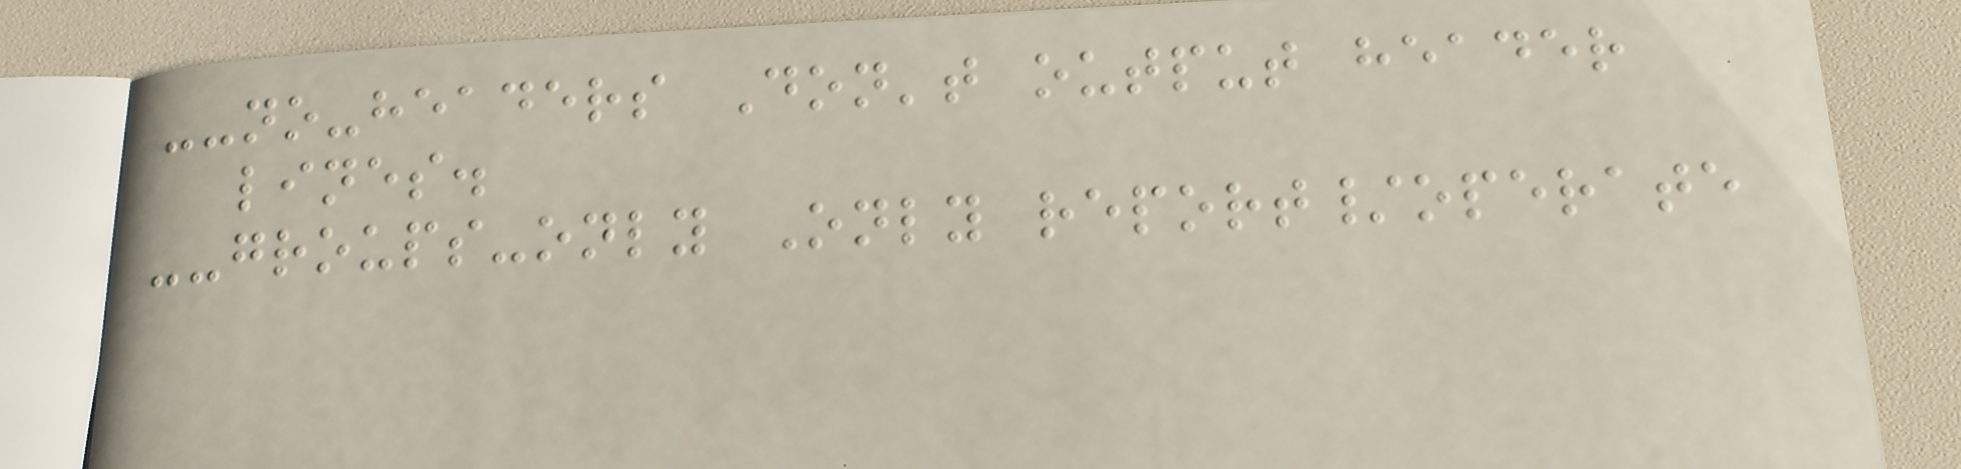--no-headers Don't output header
lines.
--groups-only Only report/operate
